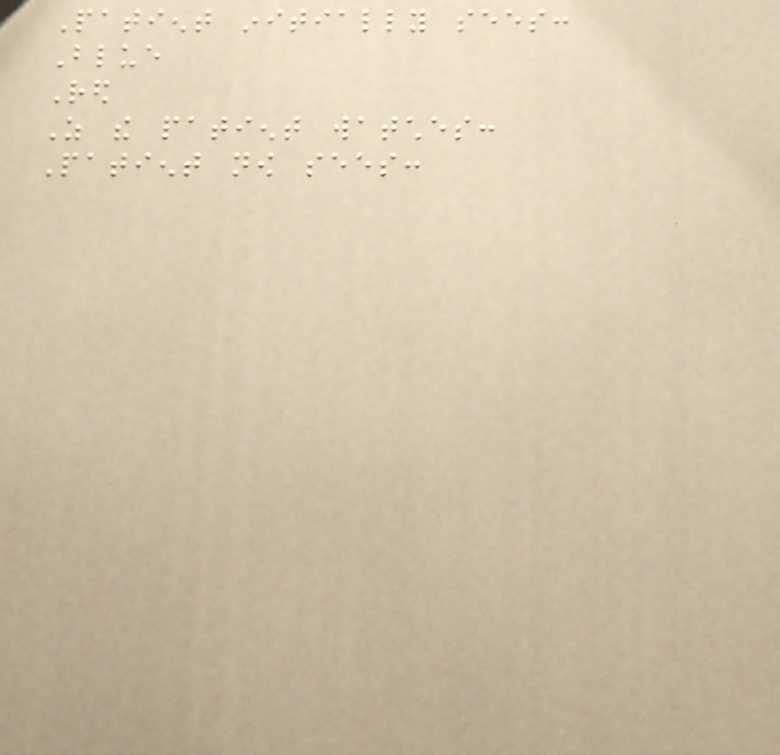Patient initially sees:
Blue
Red
As the patient watches:
Patient now sees:
